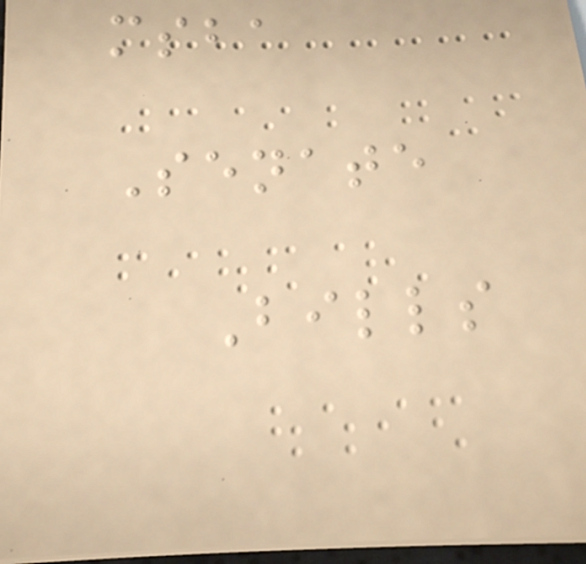msba
Senate
Bills
